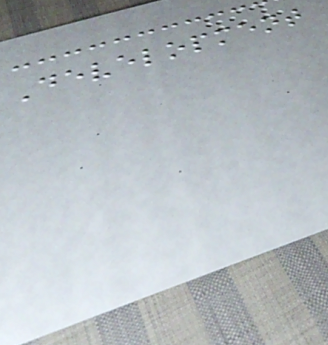Development
